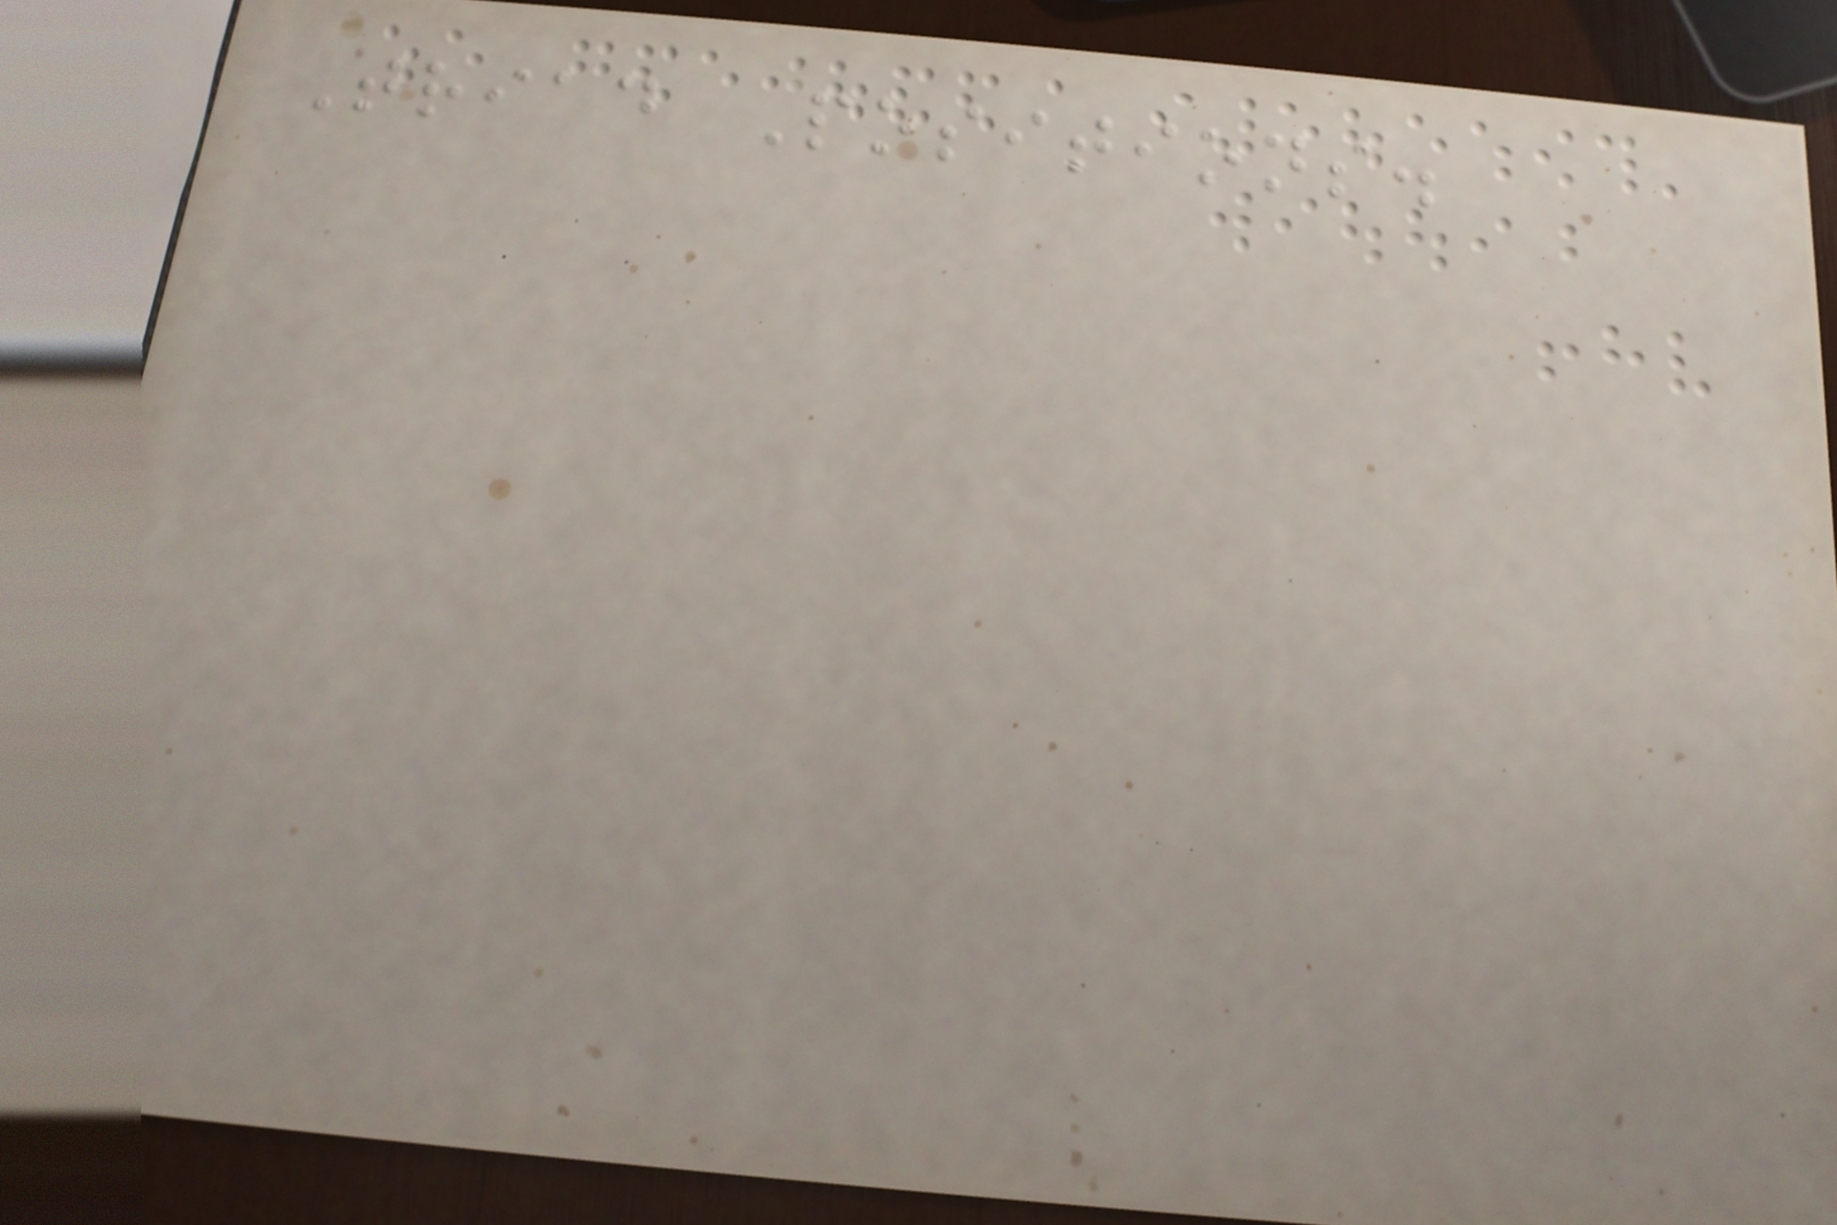Triad Positions.
